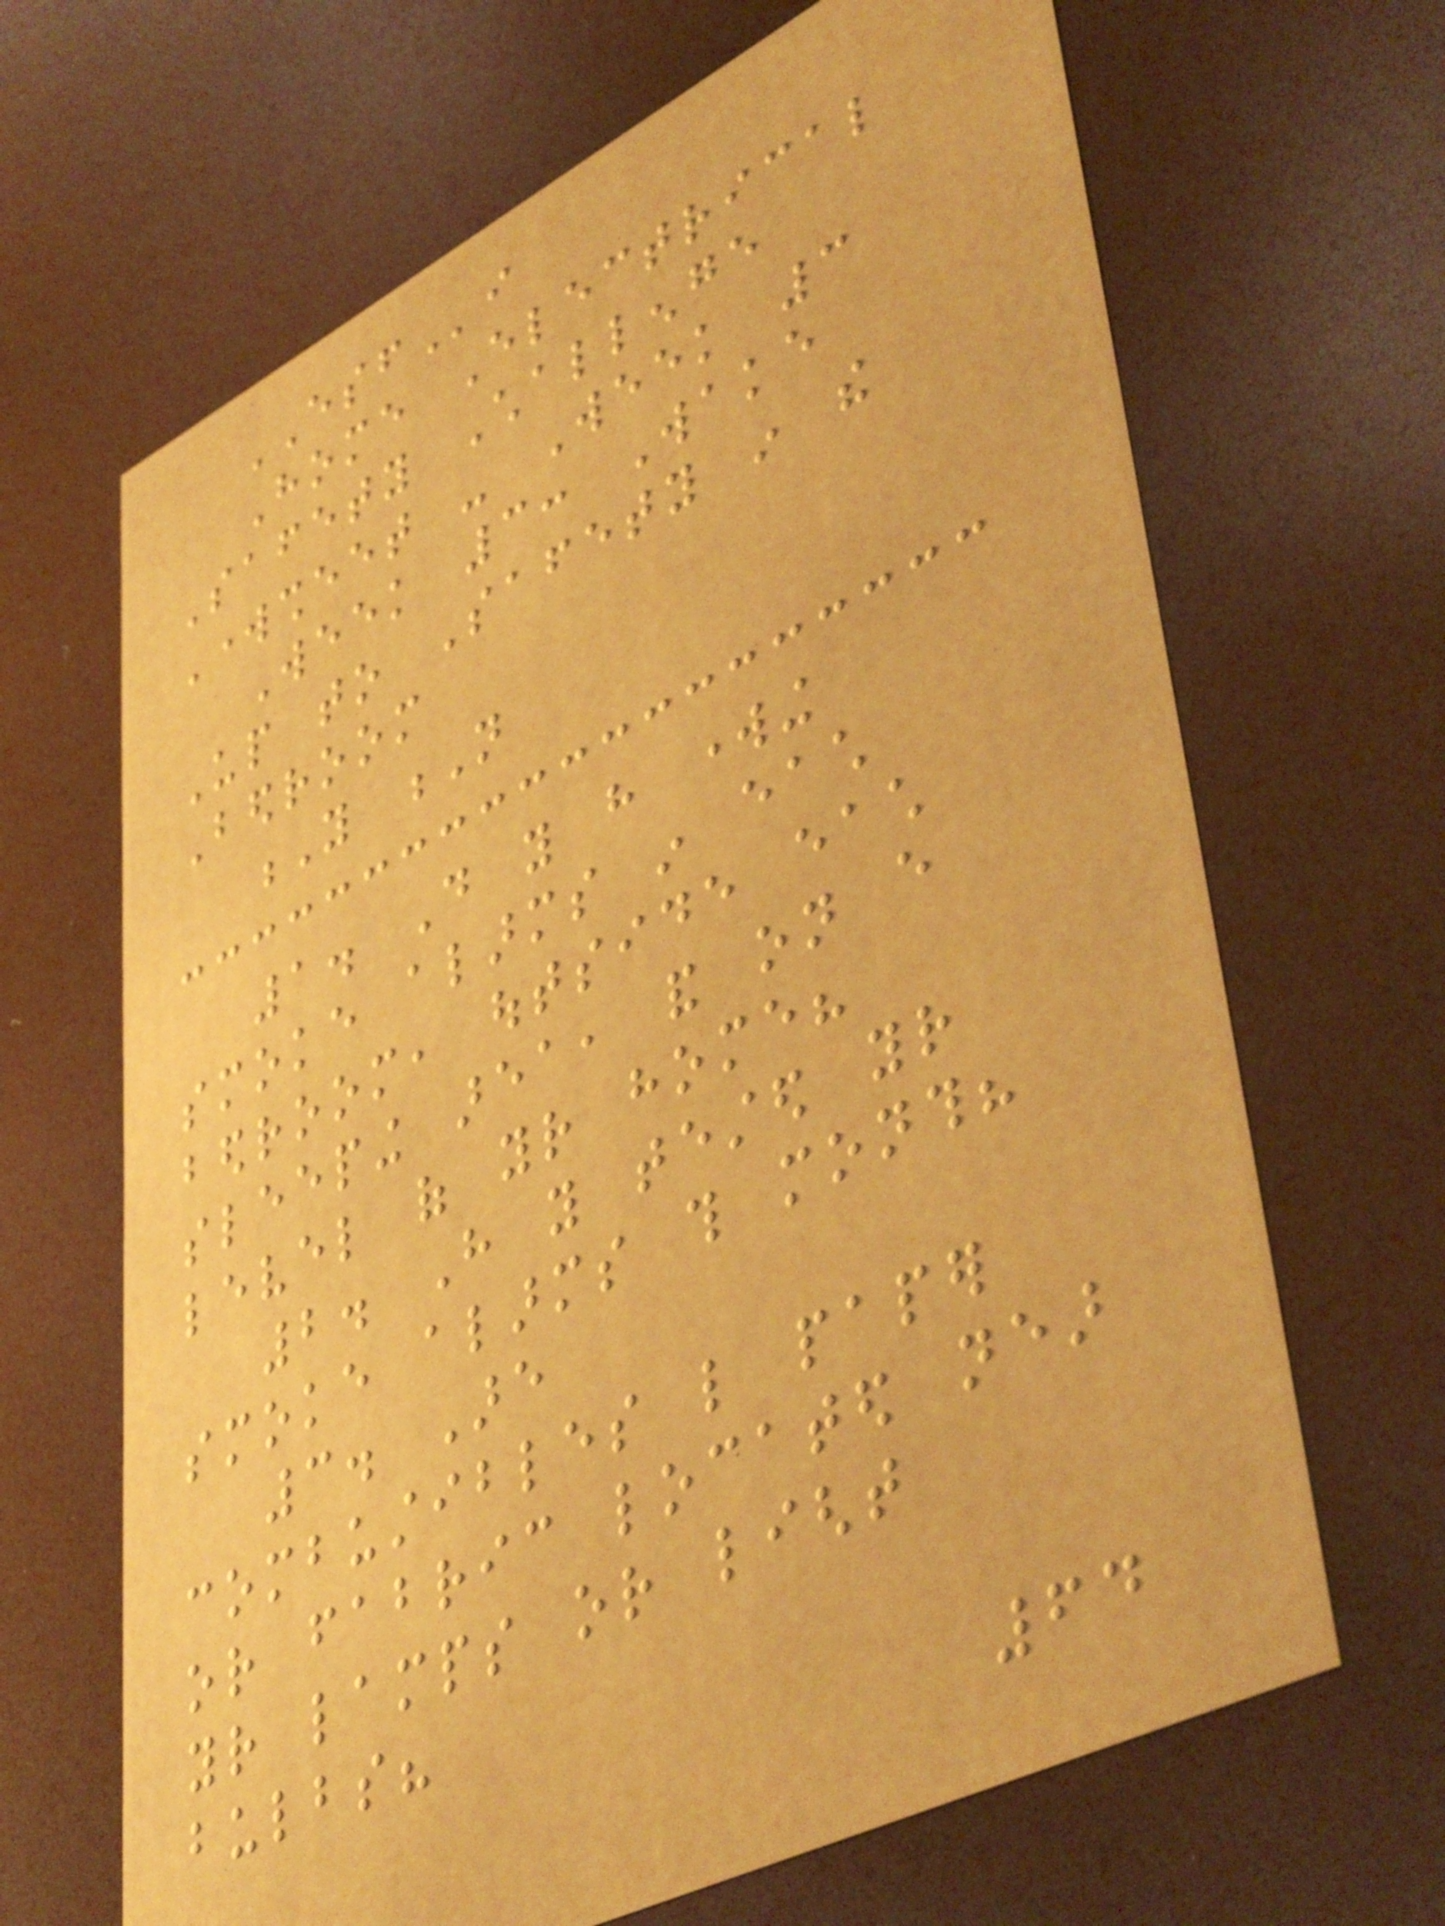ESFi
Home Electrical
Safety Challenge
Worksheet - Week 3
Week 3: Wake
Up to Safety in the
Bedroom
Y N
1. Do you have working
smoke alarms in each
bedroom, outside each
sleeping area, and on every
level of your home?
2. Have you tested your
smoke alarms this month?
3. Are
combustibles like paper
or fabric located near
your lamps or light
bulbs?
64
